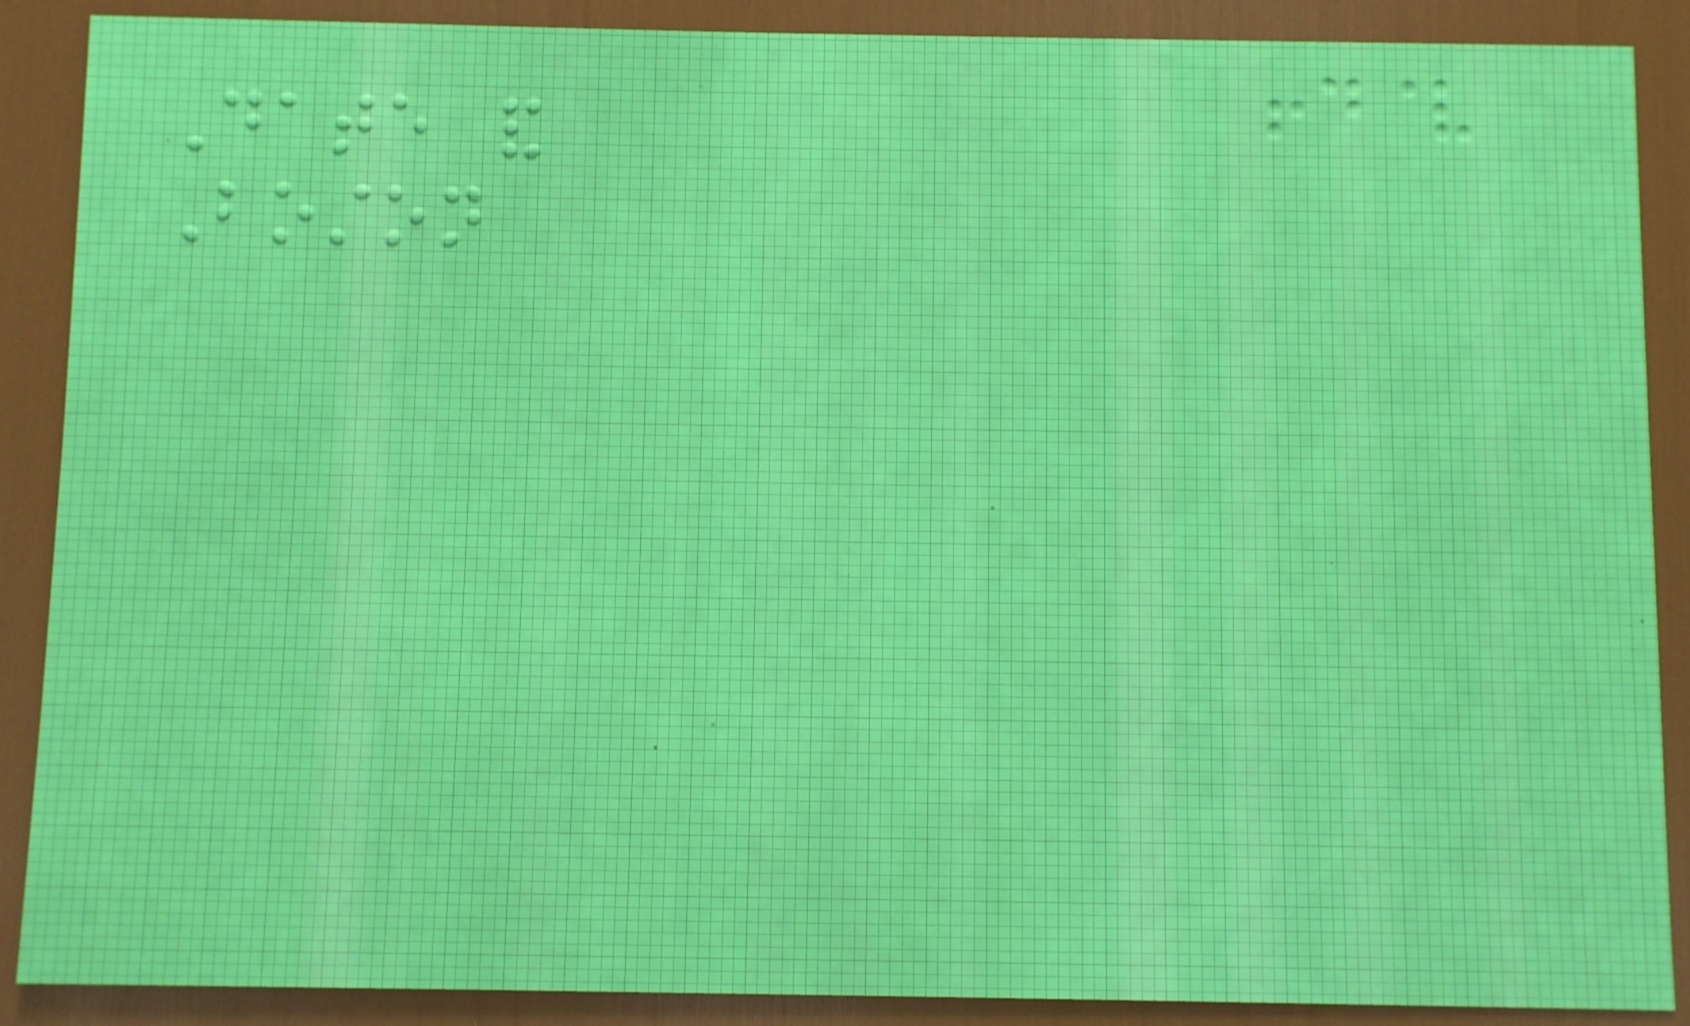Date and
Boston
